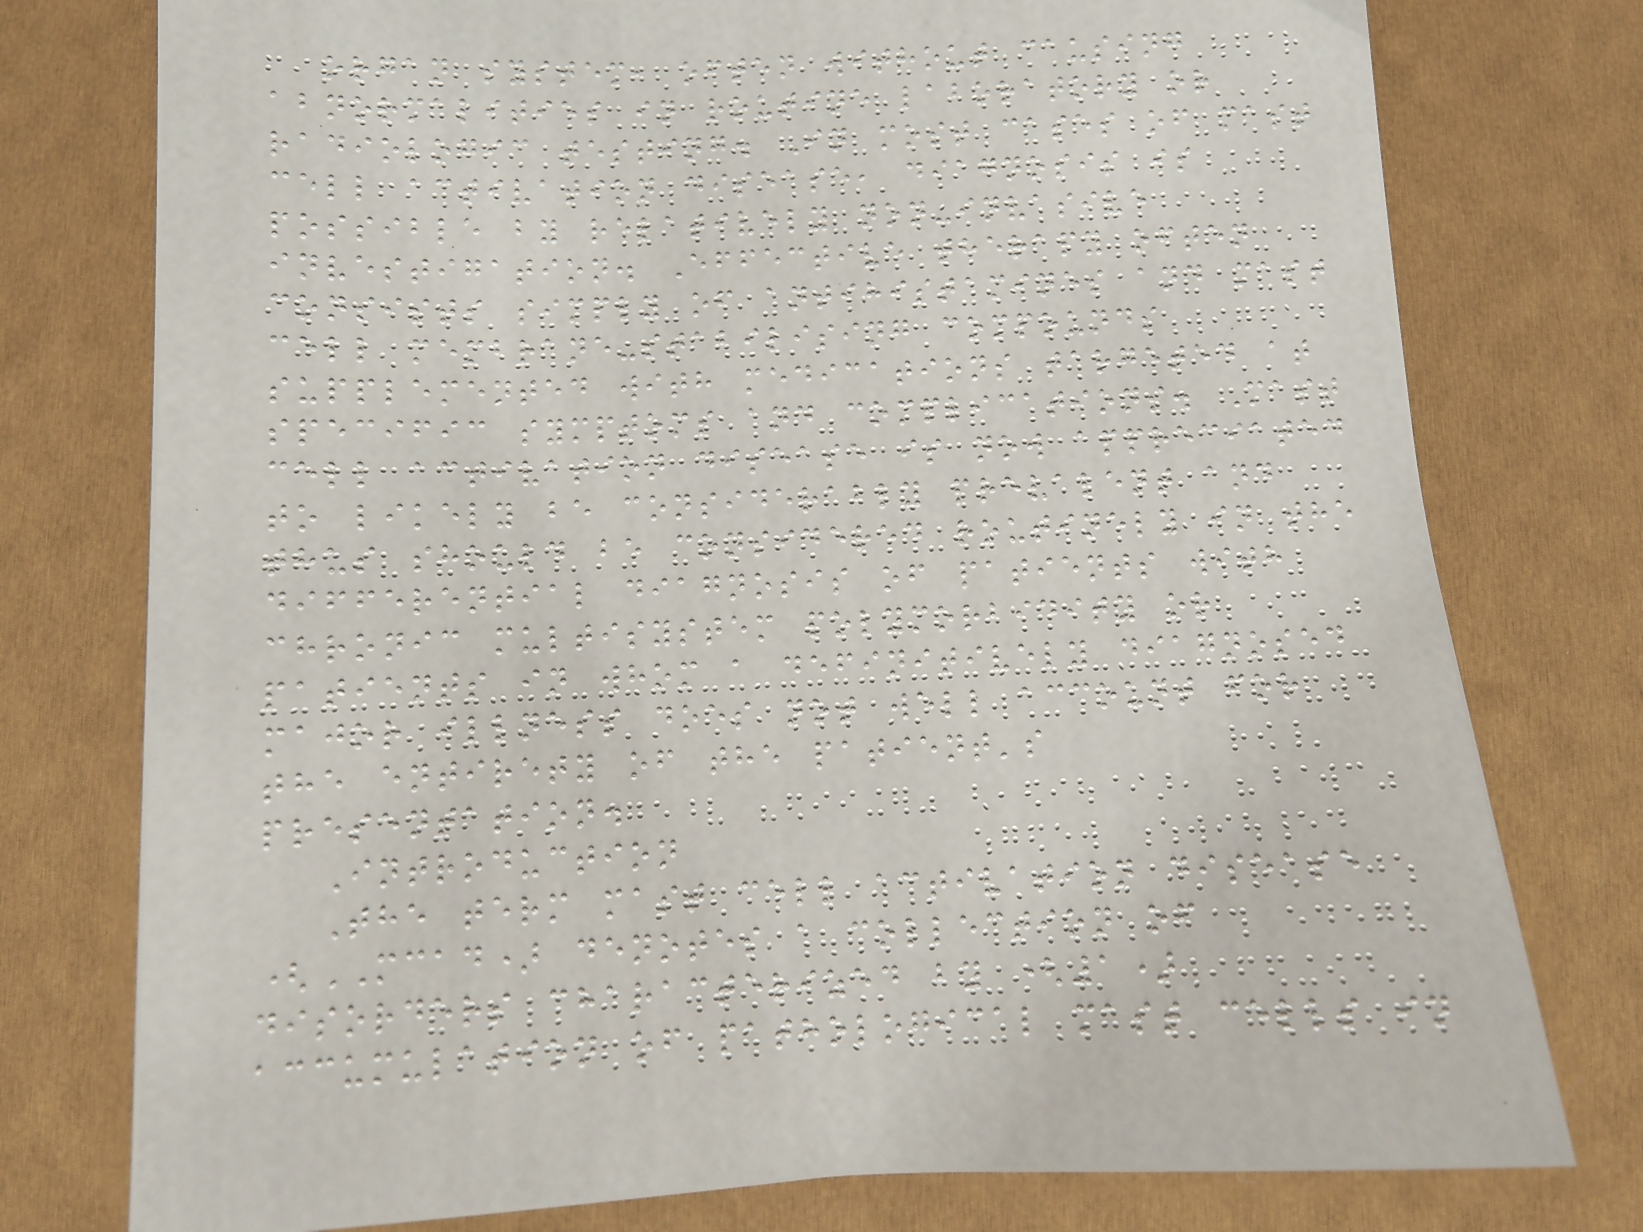organ system, often without causing
abnormalities in routine laboratory or
radiologic testing. In most cases of mast
cell activation disease, diagnosis is
possible by relatively non-invasive
investigation. Effective therapy often
consists simply of antihistamines and mast
cell membrane-stabilising compounds
supplemented with medications targeted at
specific symptoms and complications. Mast
cell activation disease is now appreciated
to likely be considerably prevalent and
thus should be considered routinely in the
differential diagnosis of patients with
chronic multisystem polymorbidity or
patients in whom a definitively diagnosed
major illness does not well account for
the entirety of the patient's
presentation.
Introduction
The term mast cell activation disease
(MCAD) denotes a collection of
disorders characterized by (1)
accumulation of pathological mast cells in
